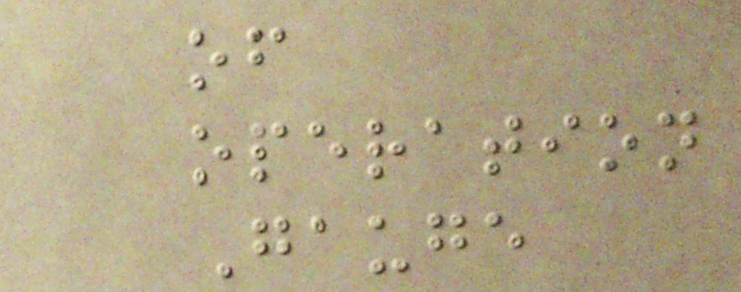of
operation
Gauge
